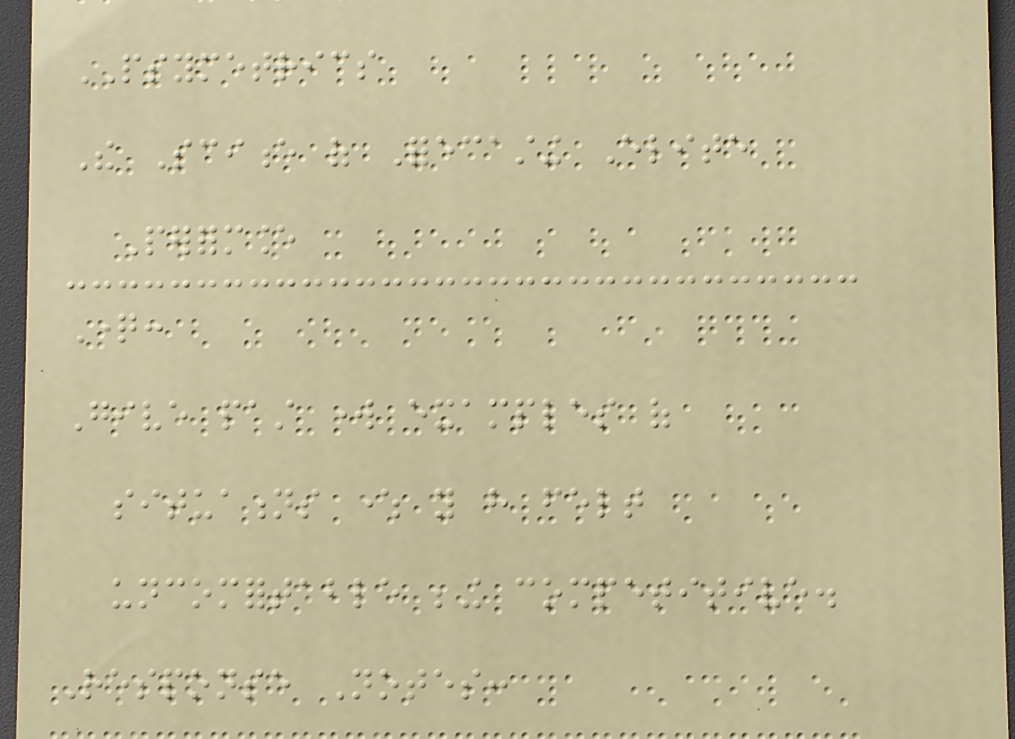PSYMETRICS
The Science of Forecasting Elite
Performance
Question:
Give past work examples of
situations where you have felt
uncomfortable being competitive.
Response Notes:
